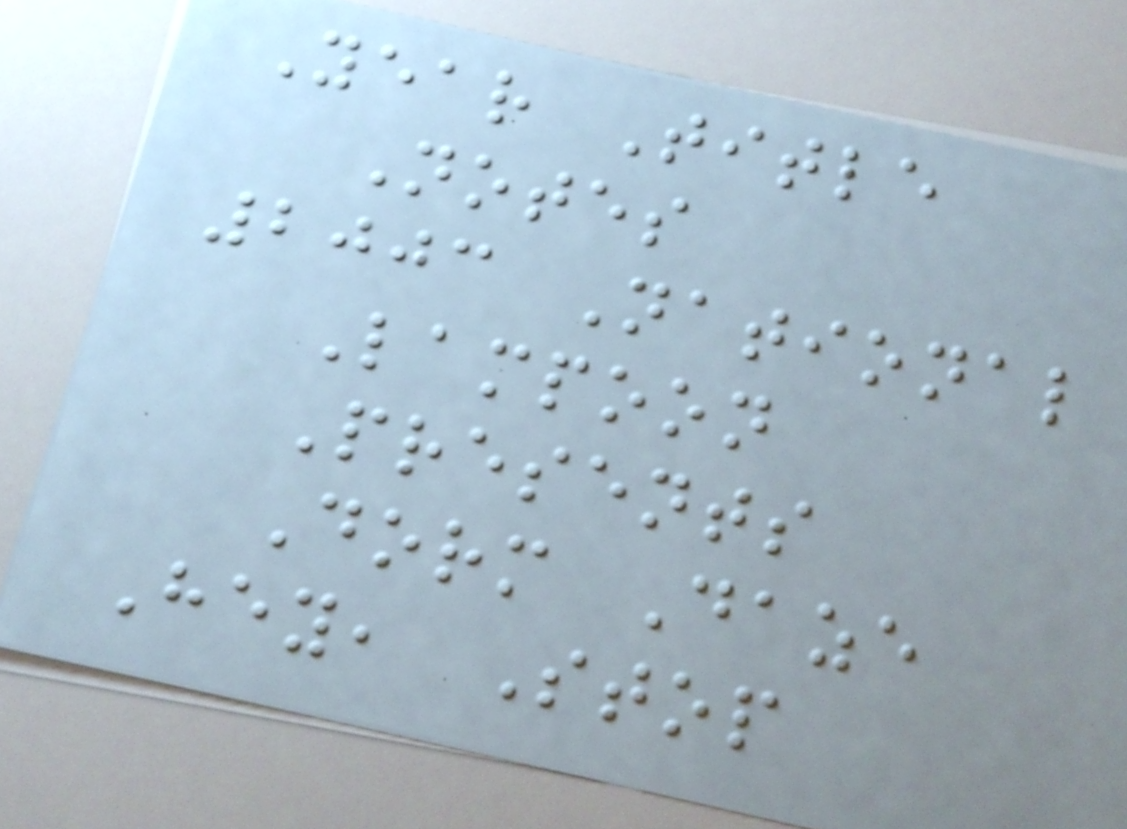Year Title
Notes
2003 National
Lampoon
Presents
Dorm Daze
Hey, Stop
